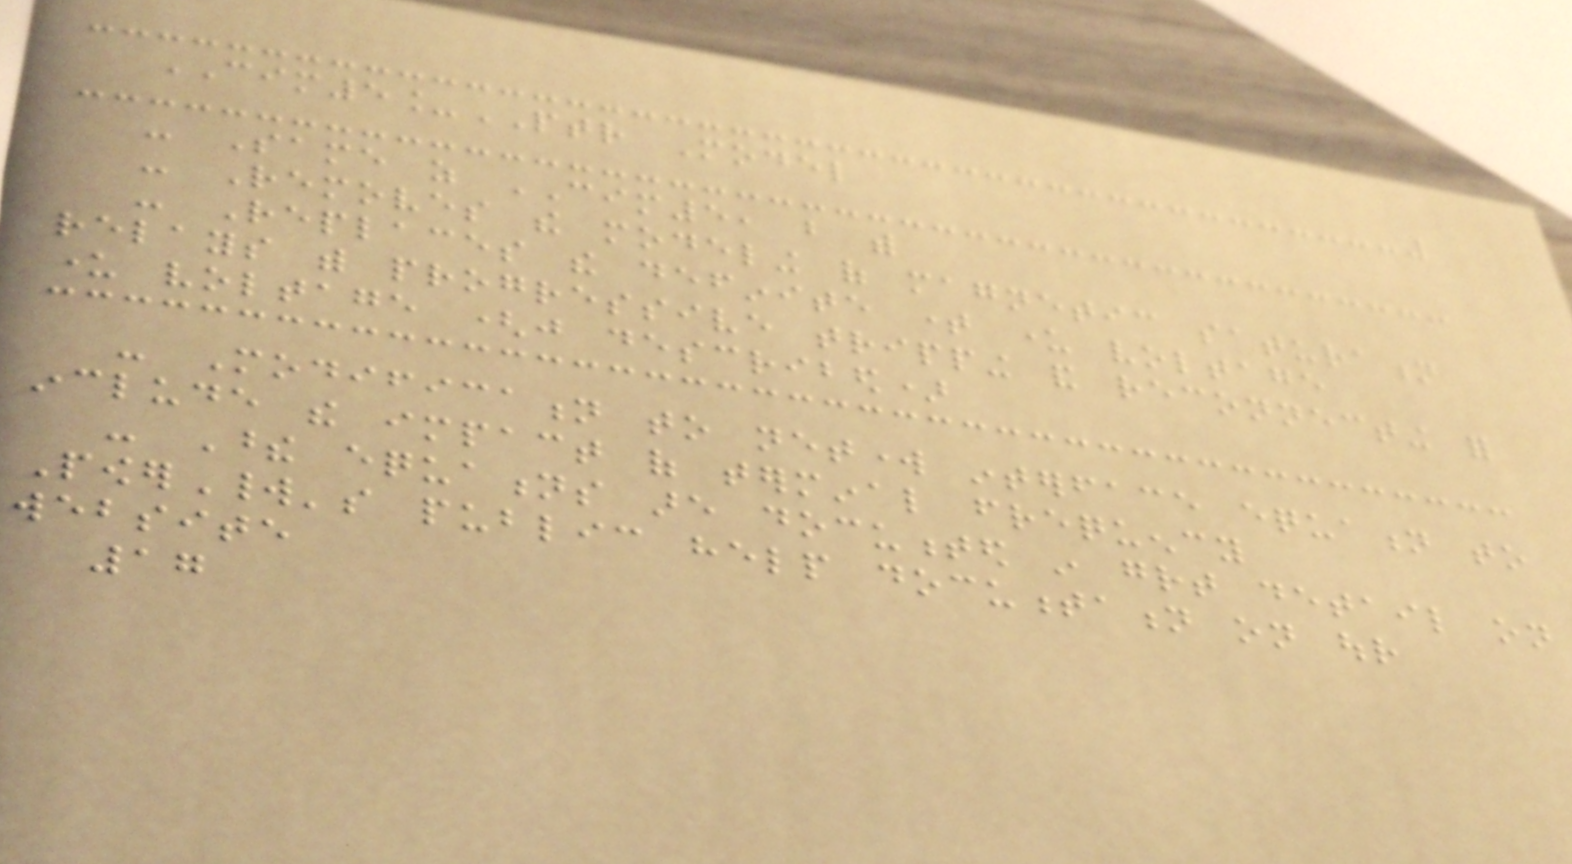CIM5_PTR Model
- Same as CIM5, but with
- Removes the modeling of magnetic saturation
- Replaces the definite time under voltage
relays with progressive tripping and reconnecting for
under voltage (just described)
- Modification to network interface equation to
include the impact of terminal frequency
- These equations are documented in great detail on
PowerWorld's public help documentation on our
website
17
